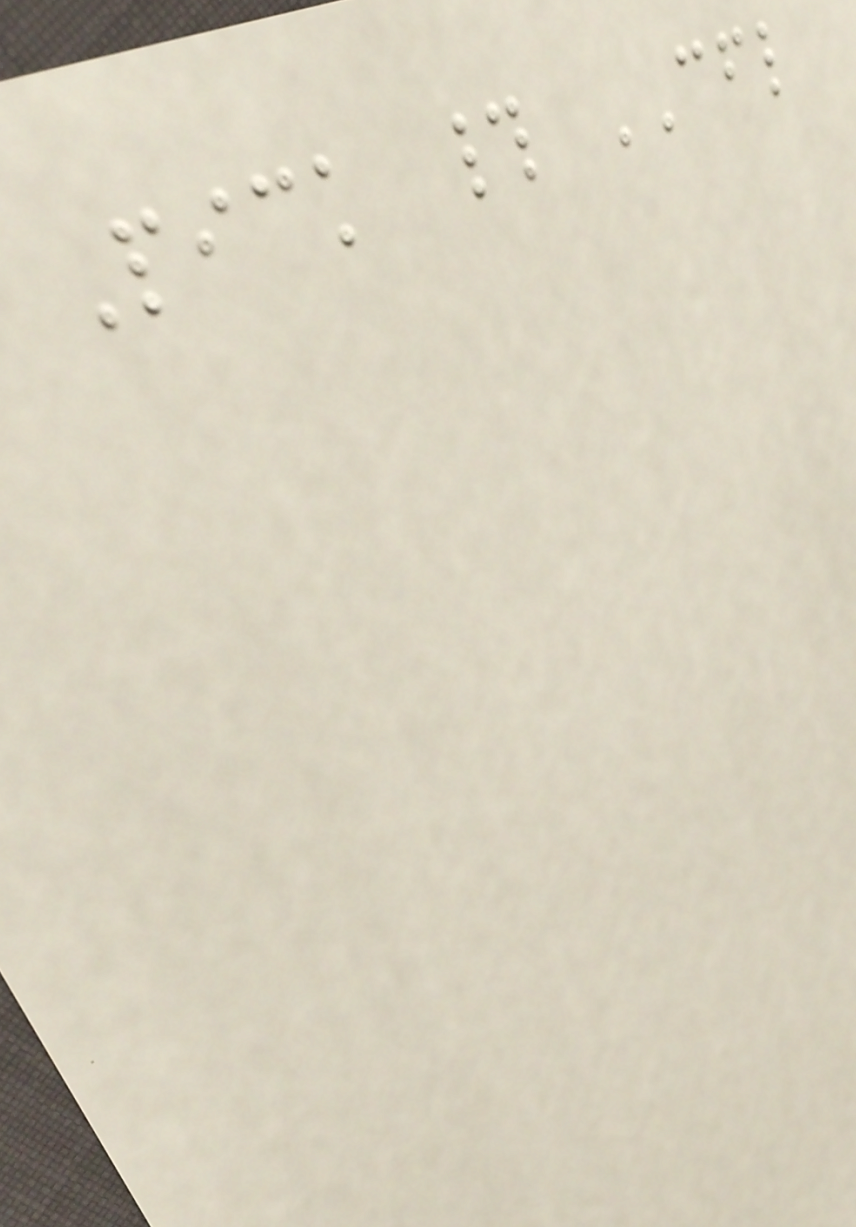Pick # CFL
